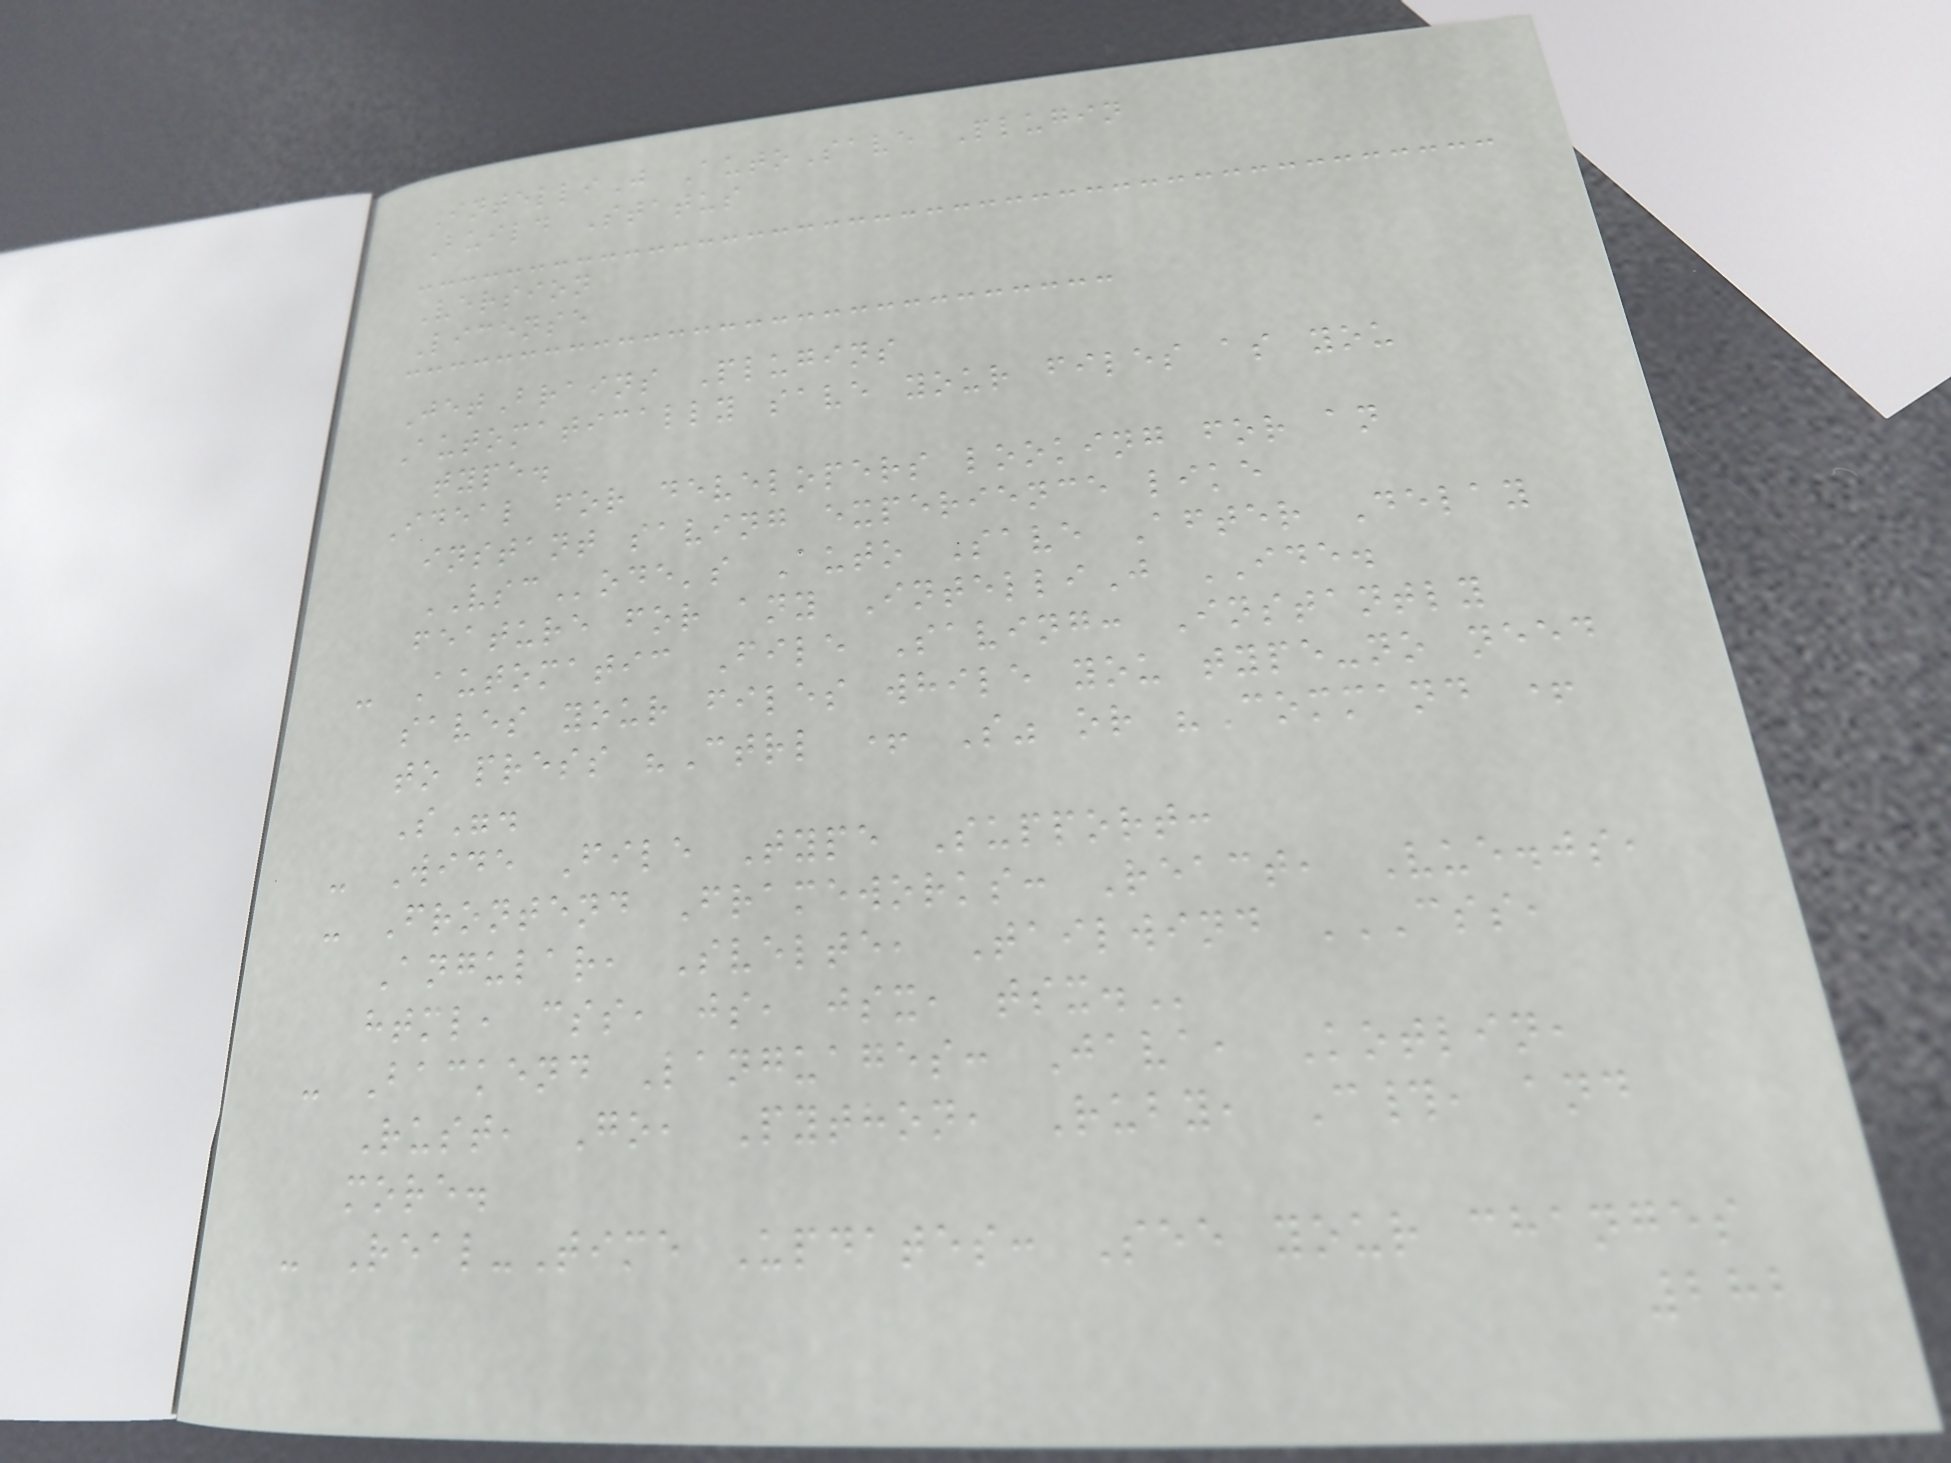IntelliJ AutoSave Plugin
Build Status
Version
License
JetBrains Plugins
Automatically save your files as you
type.
Ideal for developers looking for an
instant saving experience like
VSCode's Auto Save After Delay
feature for any IntelliJ IDE.
- Automatic File Saving: Instantly
saves your files while you type-no need
to press "Ctrl + S" or "Command +
S".
- Wide File Type Support:
- Frontend Frameworks: React, Vue.js,
Angular, Svelte, Tailwind CSS,
HTML, CSS, JS, JSX, TSX.
- Backend Languages: Java, Kotlin,
Rust, Go, Python, Ruby, C#, and
more.
- Real-Time Updates: See your changes
282
